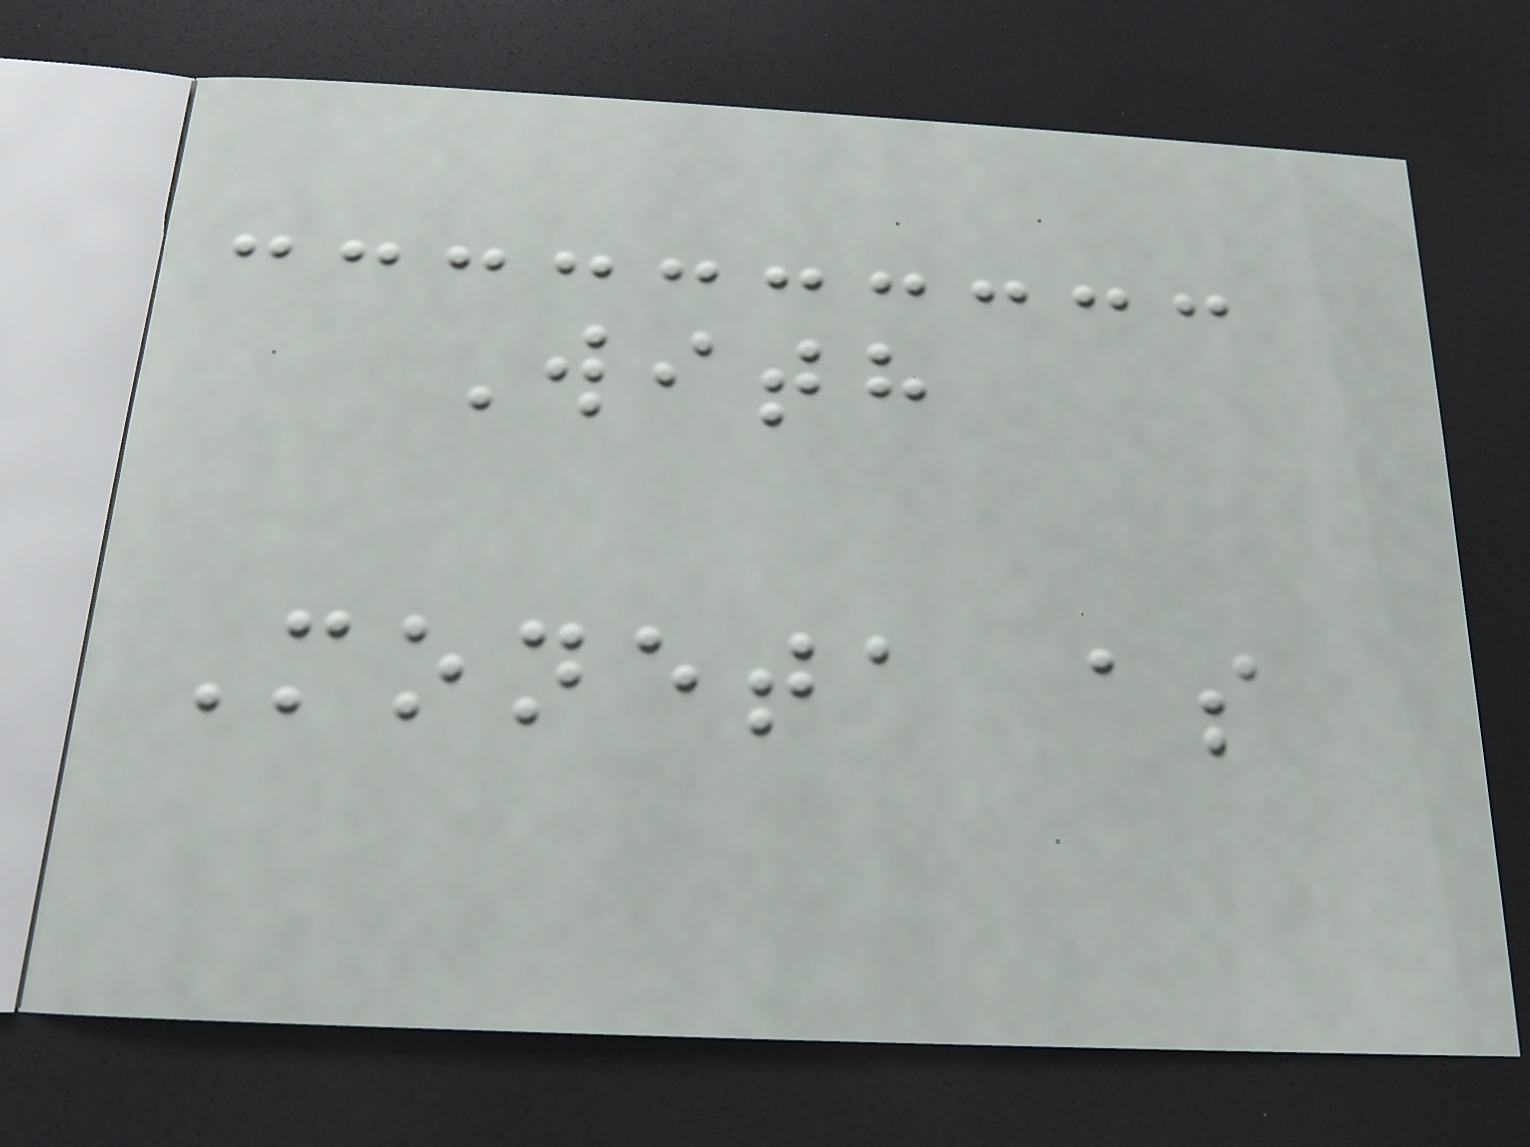With
Moneta as
